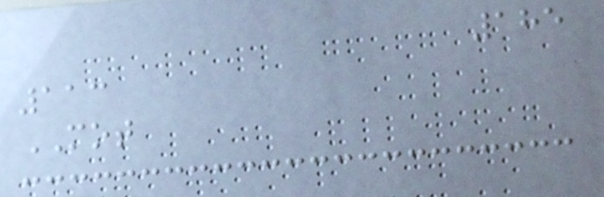185
113
MOT
